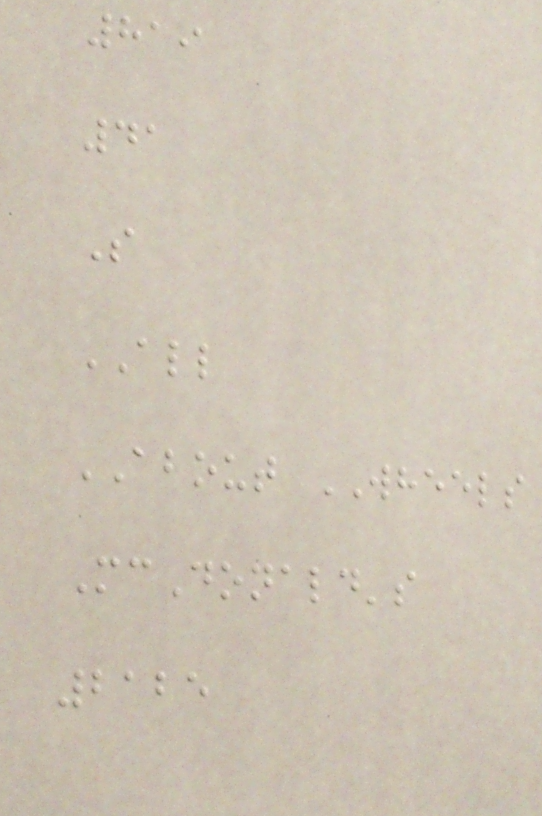819
41
S
ALL
ABOUT WHEELS
McDonald's
2125
